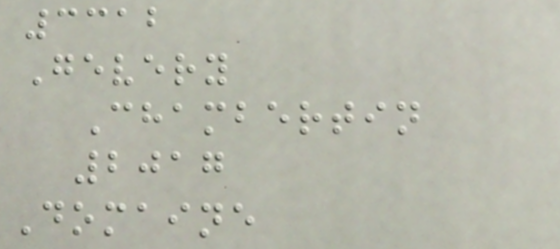3312
Gevery
Chambertin
2017
Domaine
